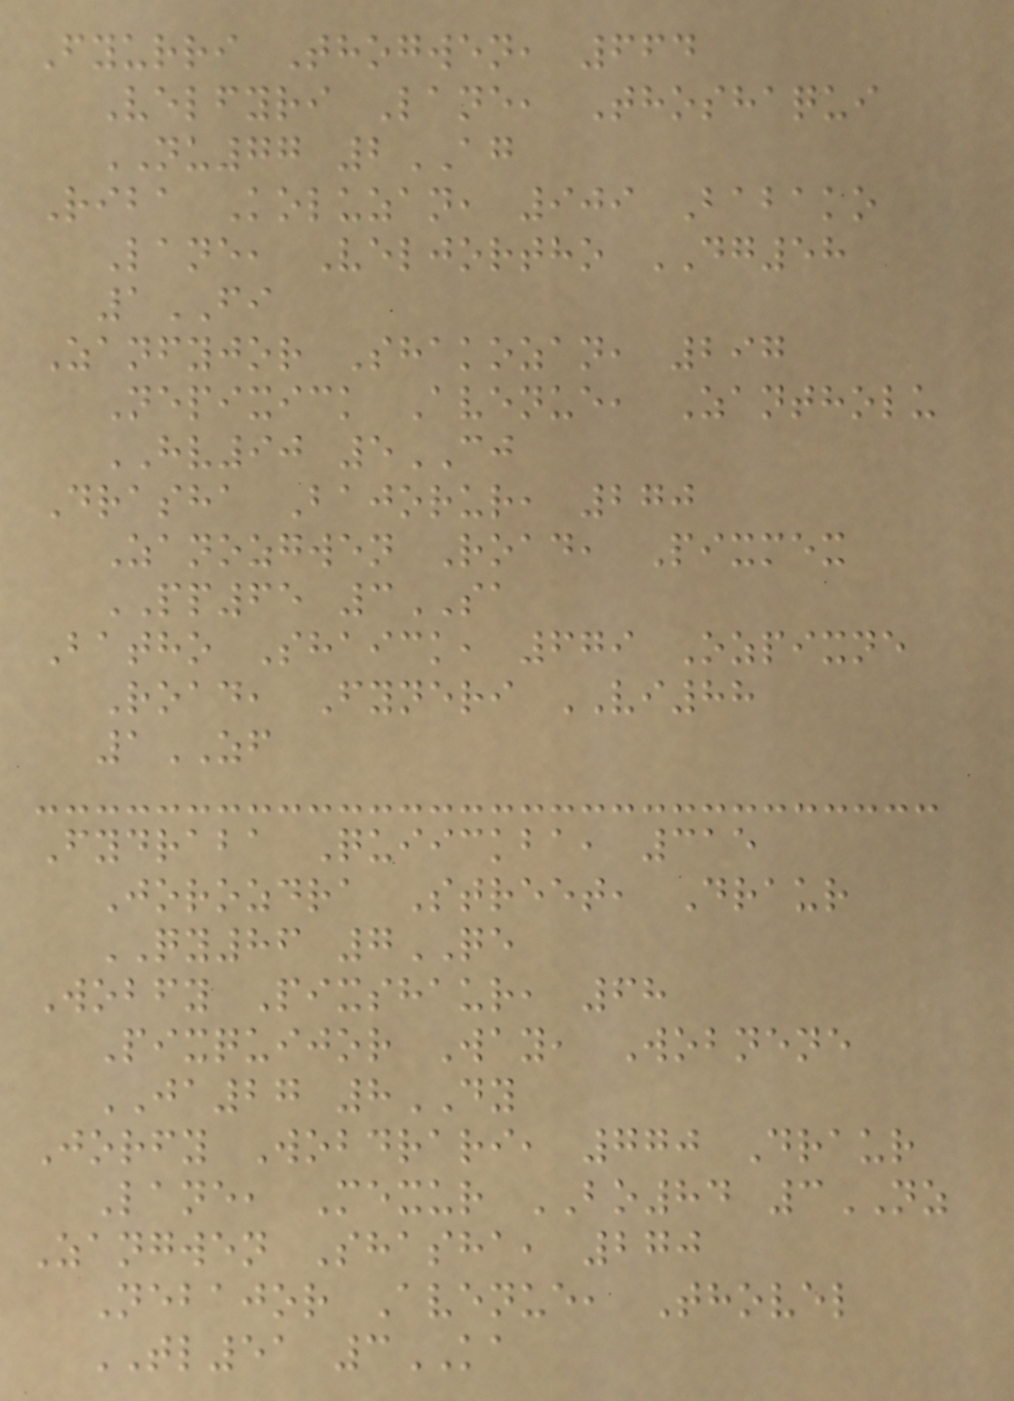Fyurri Thogwen, 664
Velfyri Lane, Thoshaqui
NU77 2AG
Riba Koluzan, 909 Babako
Lane, Veljortho DG58
1FI
Zanfyjor Shakozan, 297
Nepixick Avenue, Zantholu
HV90 5CJ
Drasha Bajorur, 270
Zanozgwen Road, Pixmex
PP65 3SA
Batho Shaick, 679 Ozpixne
Road, Fyneri VI88
1ZF
Fydraba Quiickba, 315
Jorozdra Street, Draur
QY86 7QE
Wobfy Pixshaur, 68
Pixquijor Way, Wobnene
JA27 8DY
Jorfy Wobdrari, 770 Draur
Lane, Mexur BO84 3NZ
Zangwen Shasha, 270
Nebajor Avenue, Thovel
TL51 3KA
